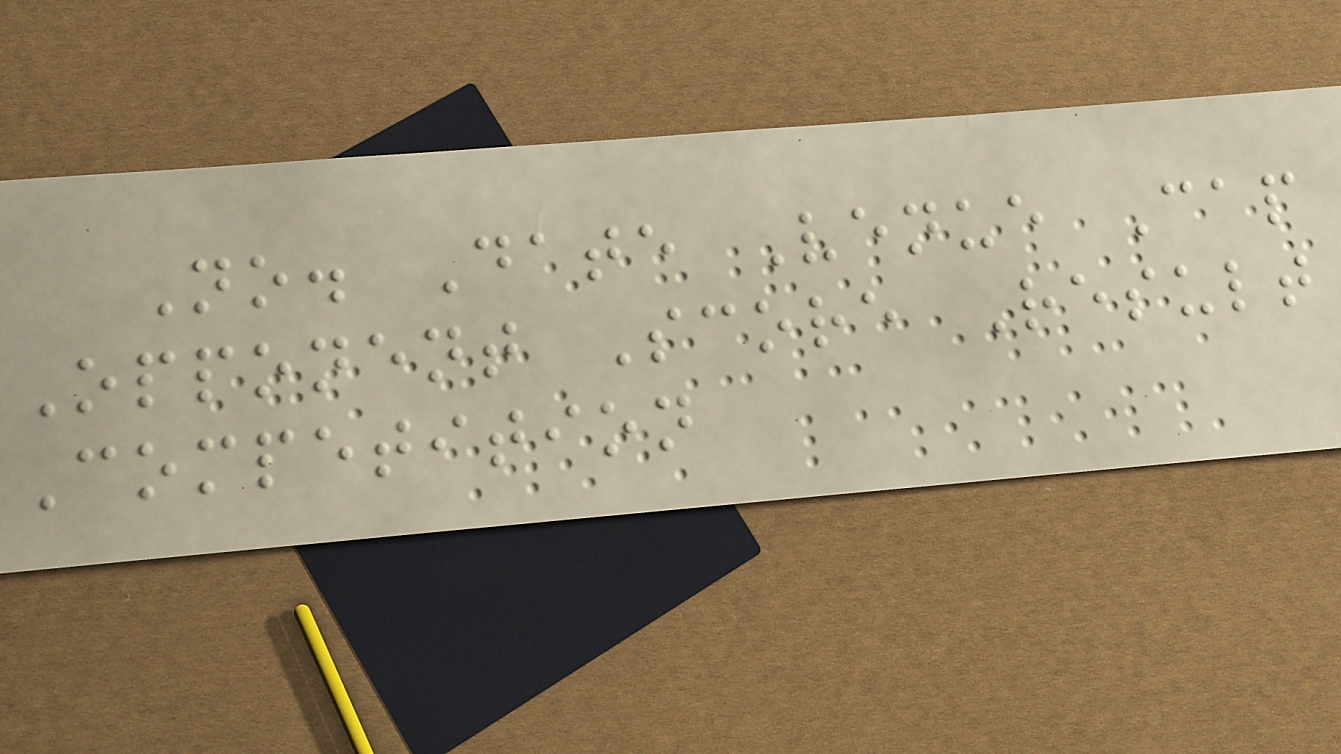No. Date Venue Cap
Opponent Score Result
Competition
